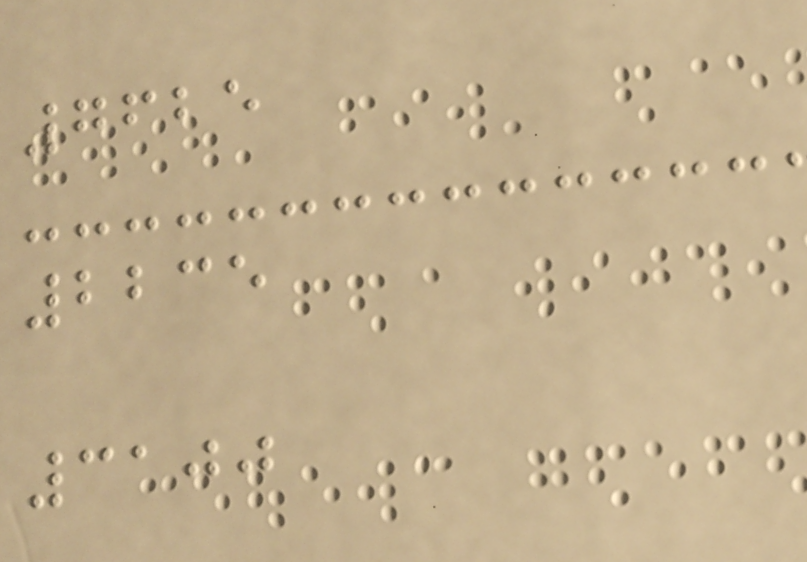7625
2235
3100
